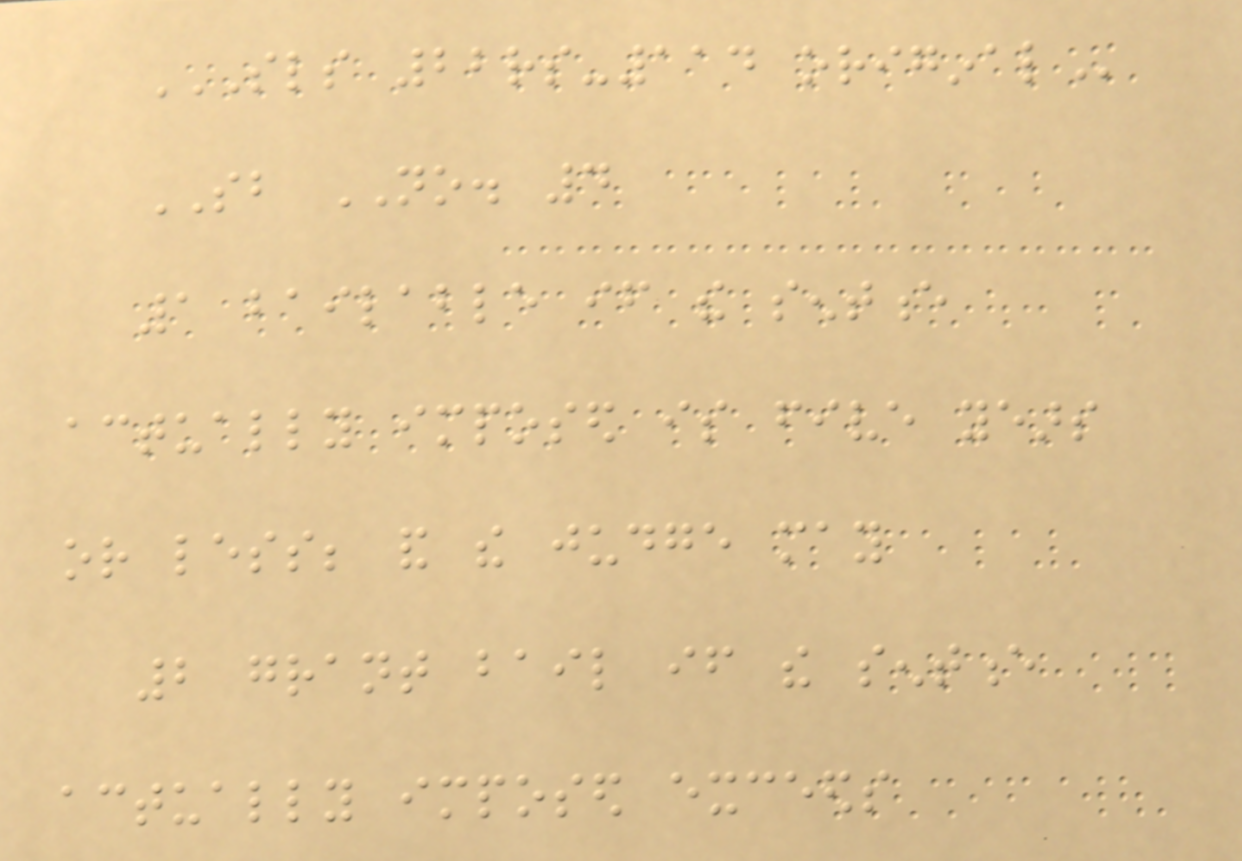SLS 22RS-114 ORIGINAL
SB NO. 4
1 bailable if the sentence
actually imposed is five years
or less; and the judge may
2 grant bail if the sentence
actually imposed exceeds
